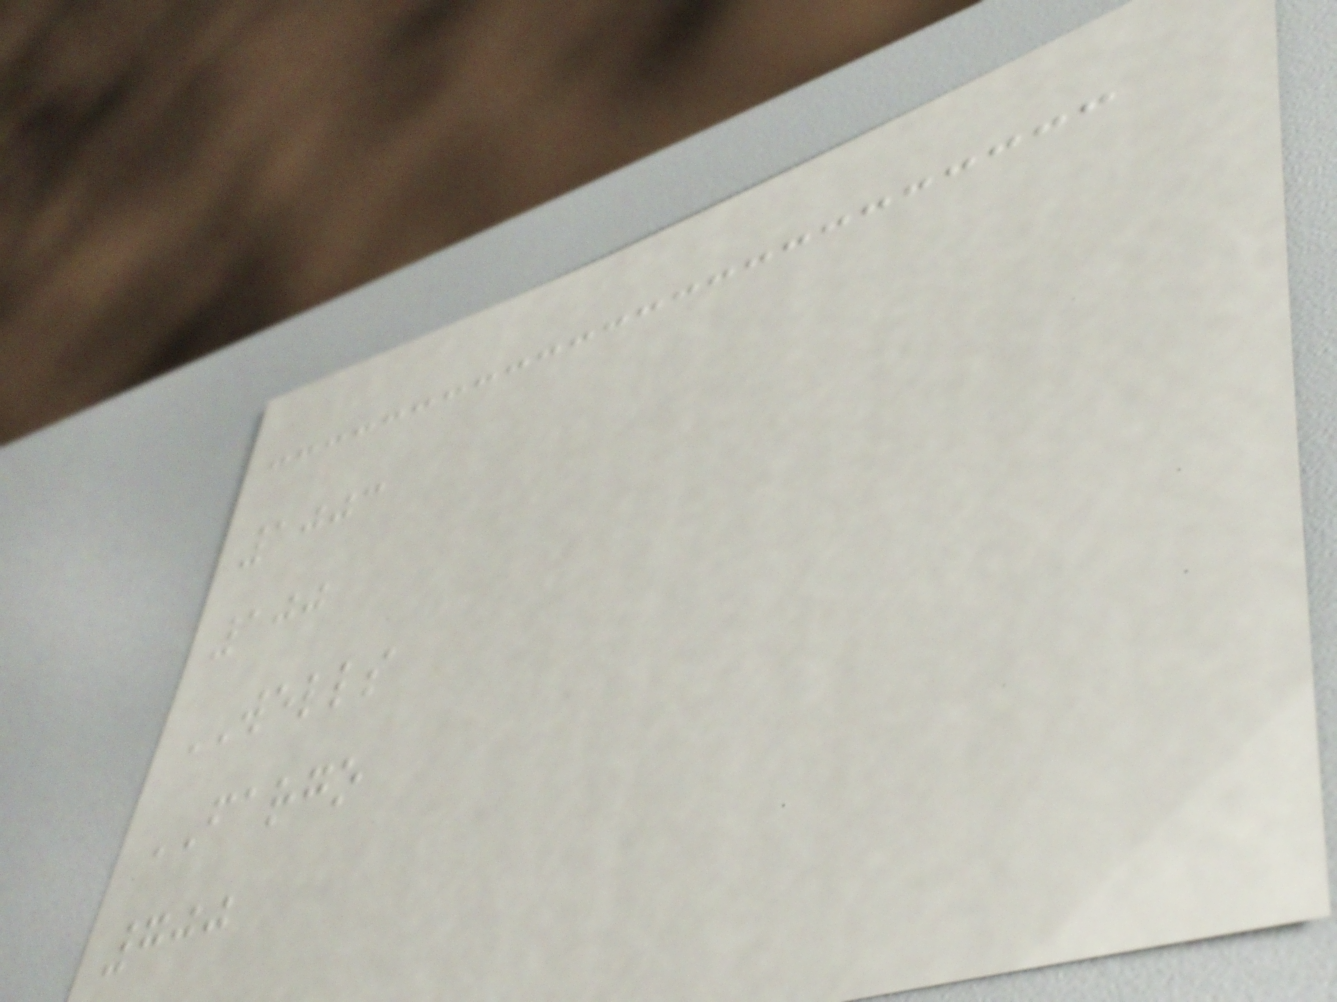1003
100
WELLS
FARGO
700
